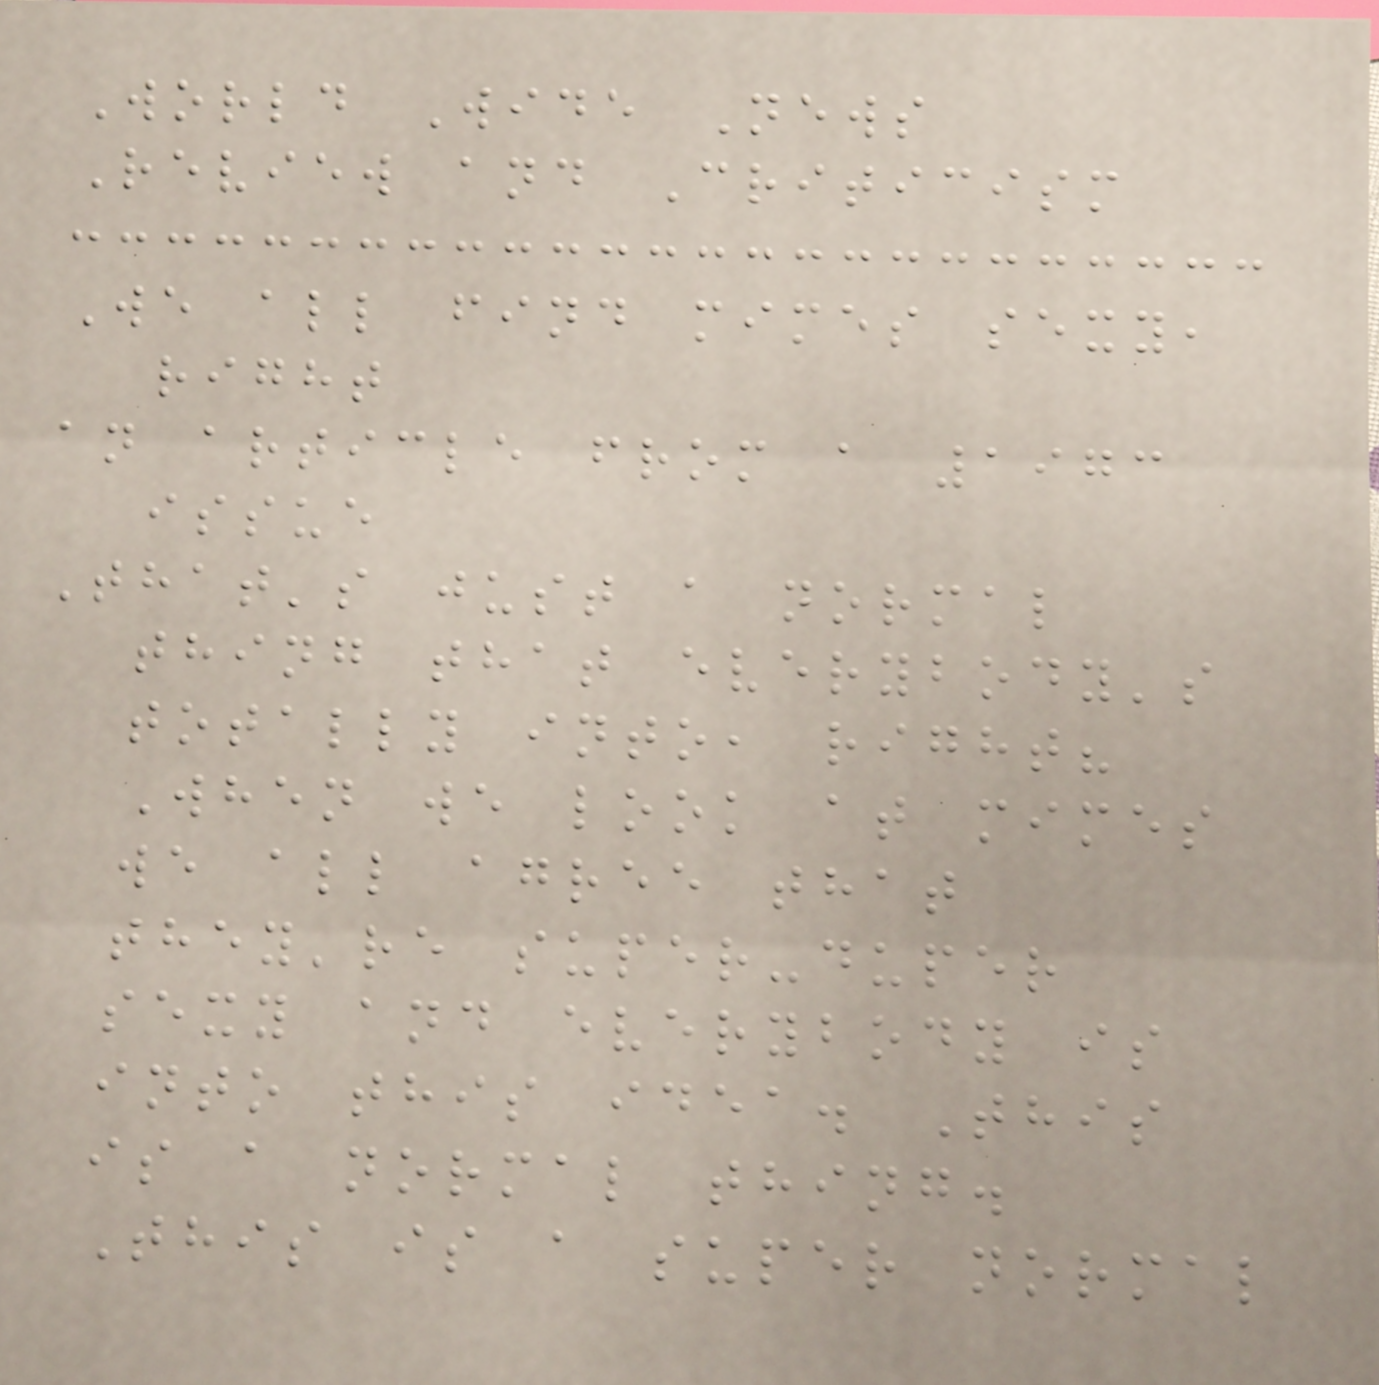World Wide News
Review and Criticism
We all find mimes sexy,
right
an article from a 1973
issue
That's just a normal
thing that everybody's
totally into, right?
When we look at mimes
we all agree that
they're super-duper
sexy and everybody is
into this idea. This
is a normal thing.
This is a super normal
